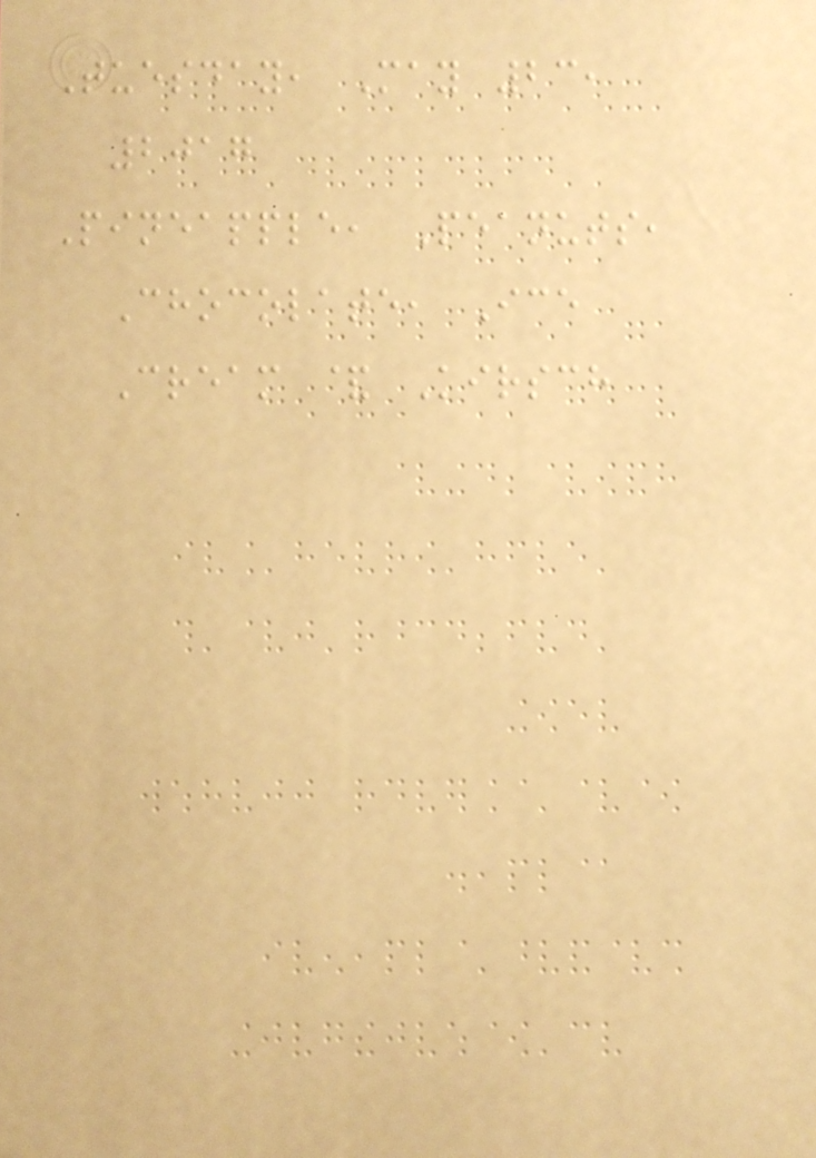Tuesday, May 23,
2017
Pineapple, Peanuts,
Chocolate, Ice
Cream & Kirsch
